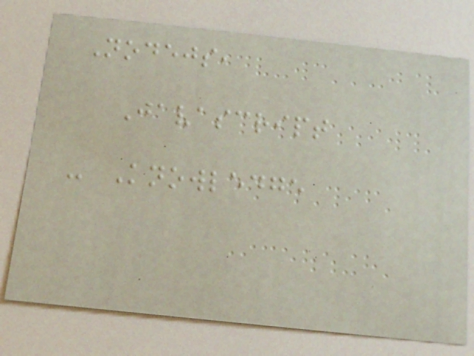Nodejs,
Javascript
- Knowledge
